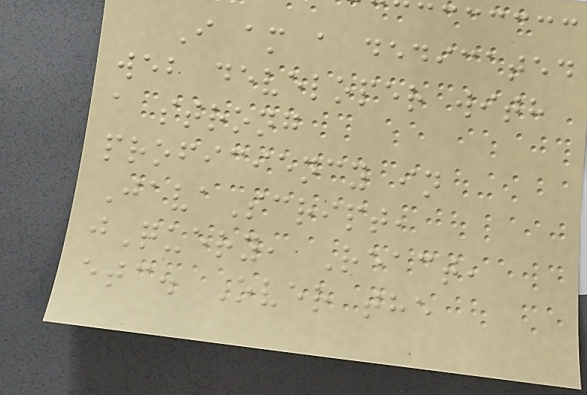I am a dedicated
web developer with
a strong
proficiency in
JavaScript,
jQuery, React,
etc. Over the
